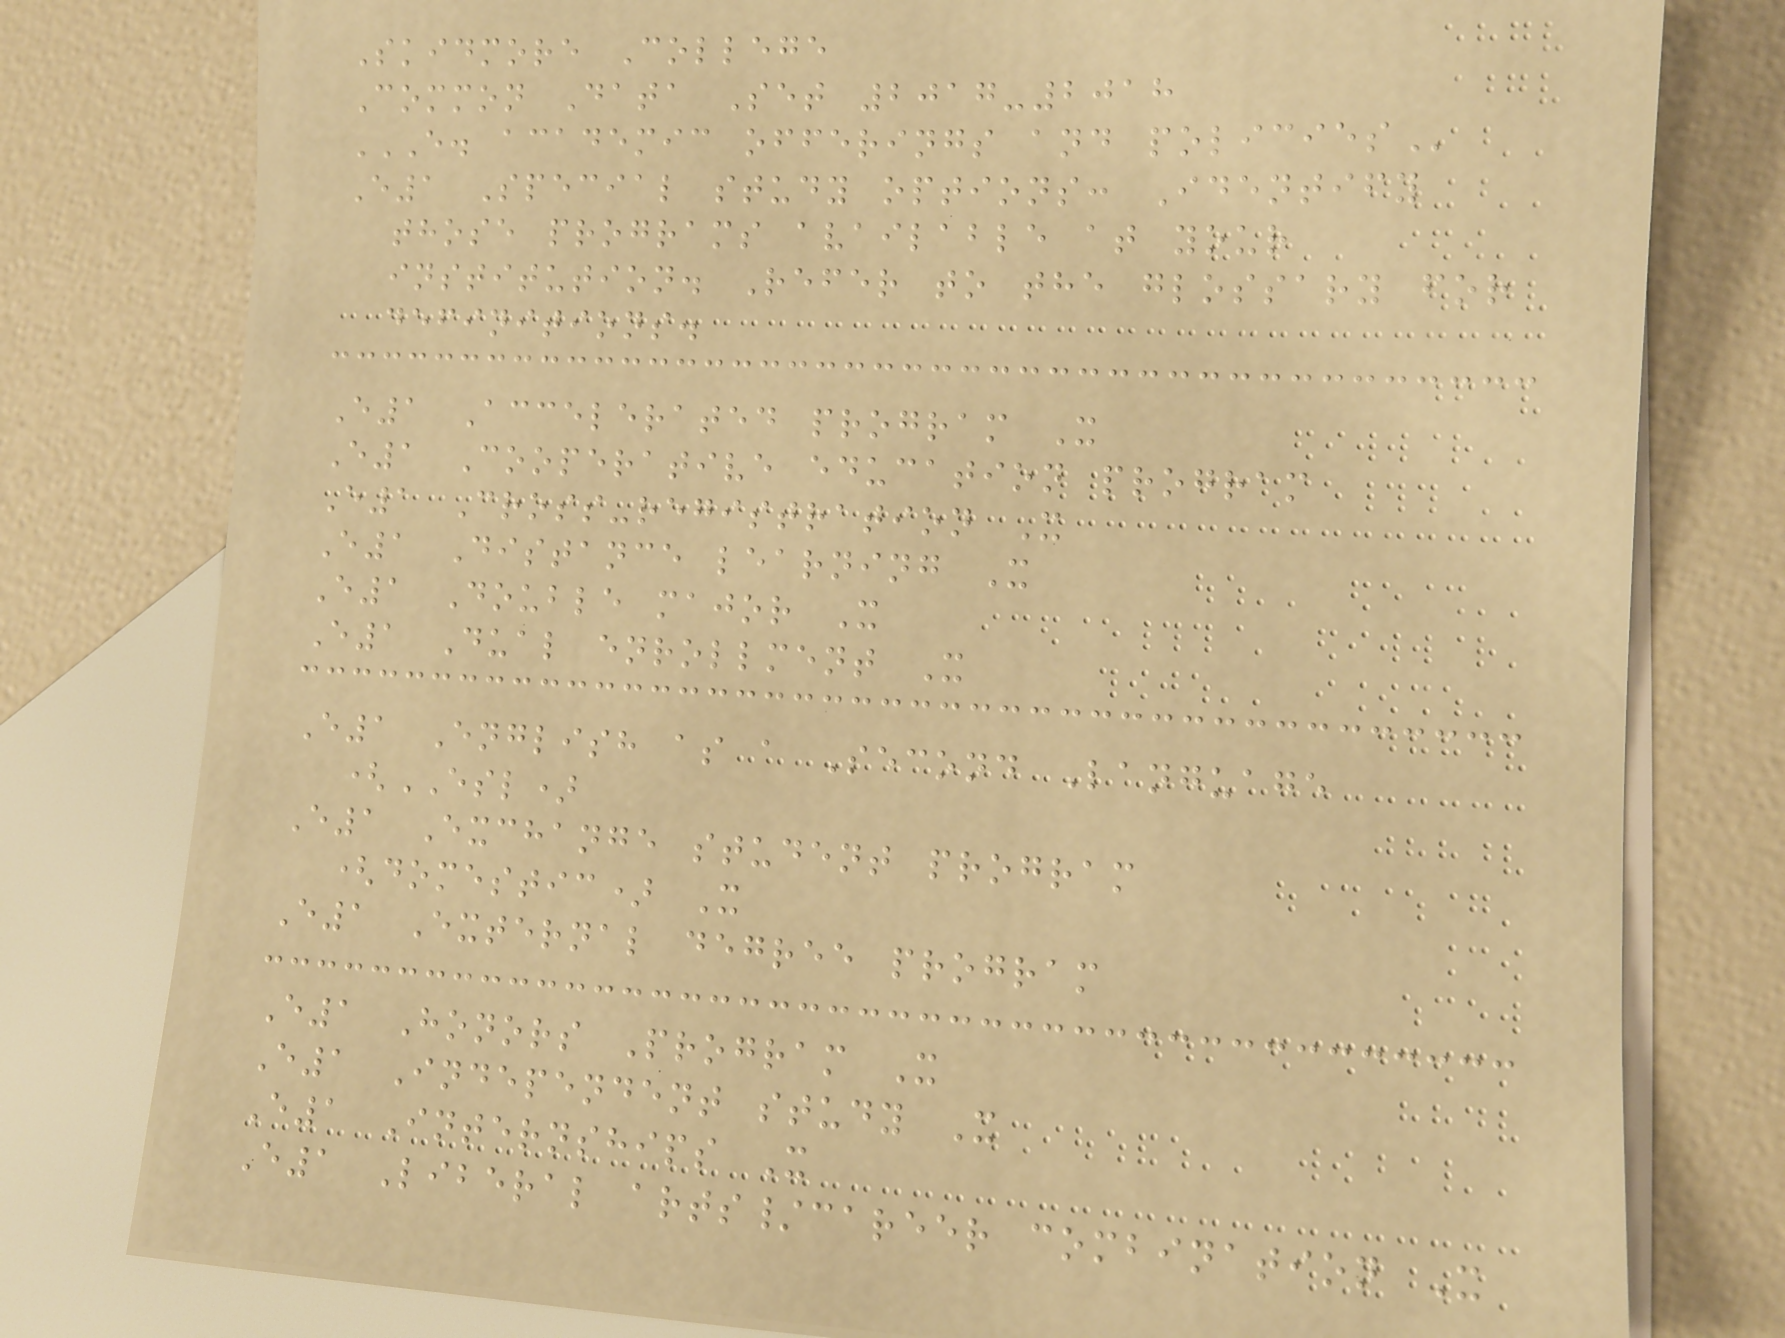Skidmore College
Common Data Set 2017-2018
E. ACADEMIC OFFERINGS AND POLICIES
E1 Special study options: Identify
those programs available at your
institution. Refer to the glossary for
definitions.
E1 Accelerated program X
E1 Cooperative education program
E1 Cross-registration X
E1 Distance learning X
E1 Double major X
E1 Dual enrollment X
E1 English as a Second Language
(ESL)
E1 Exchange student program
(domestic) X
E1 External degree program
E1 Honors Program X
E1 Independent study X
E1 Internships X
E1 Liberal arts/career combination X
